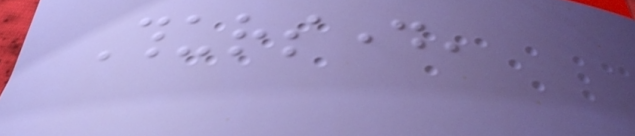Thursday,
